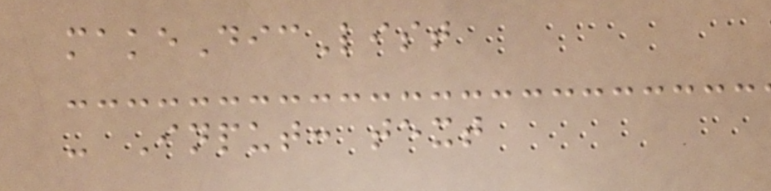makeDicList
- Input: text
